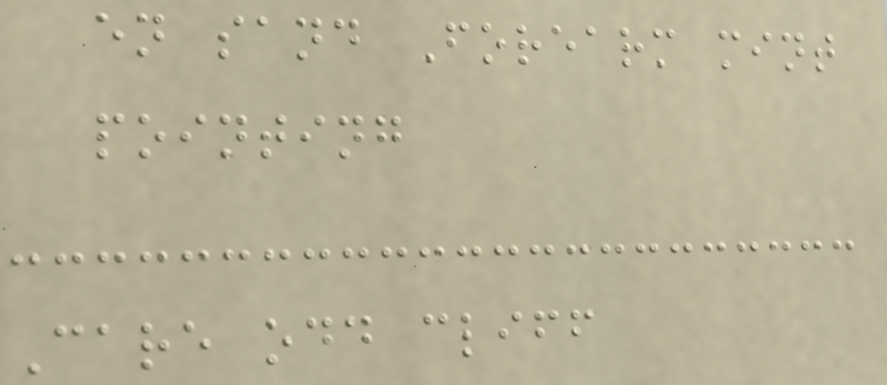en sand Forearm mint
pointing
Care odd cliff
